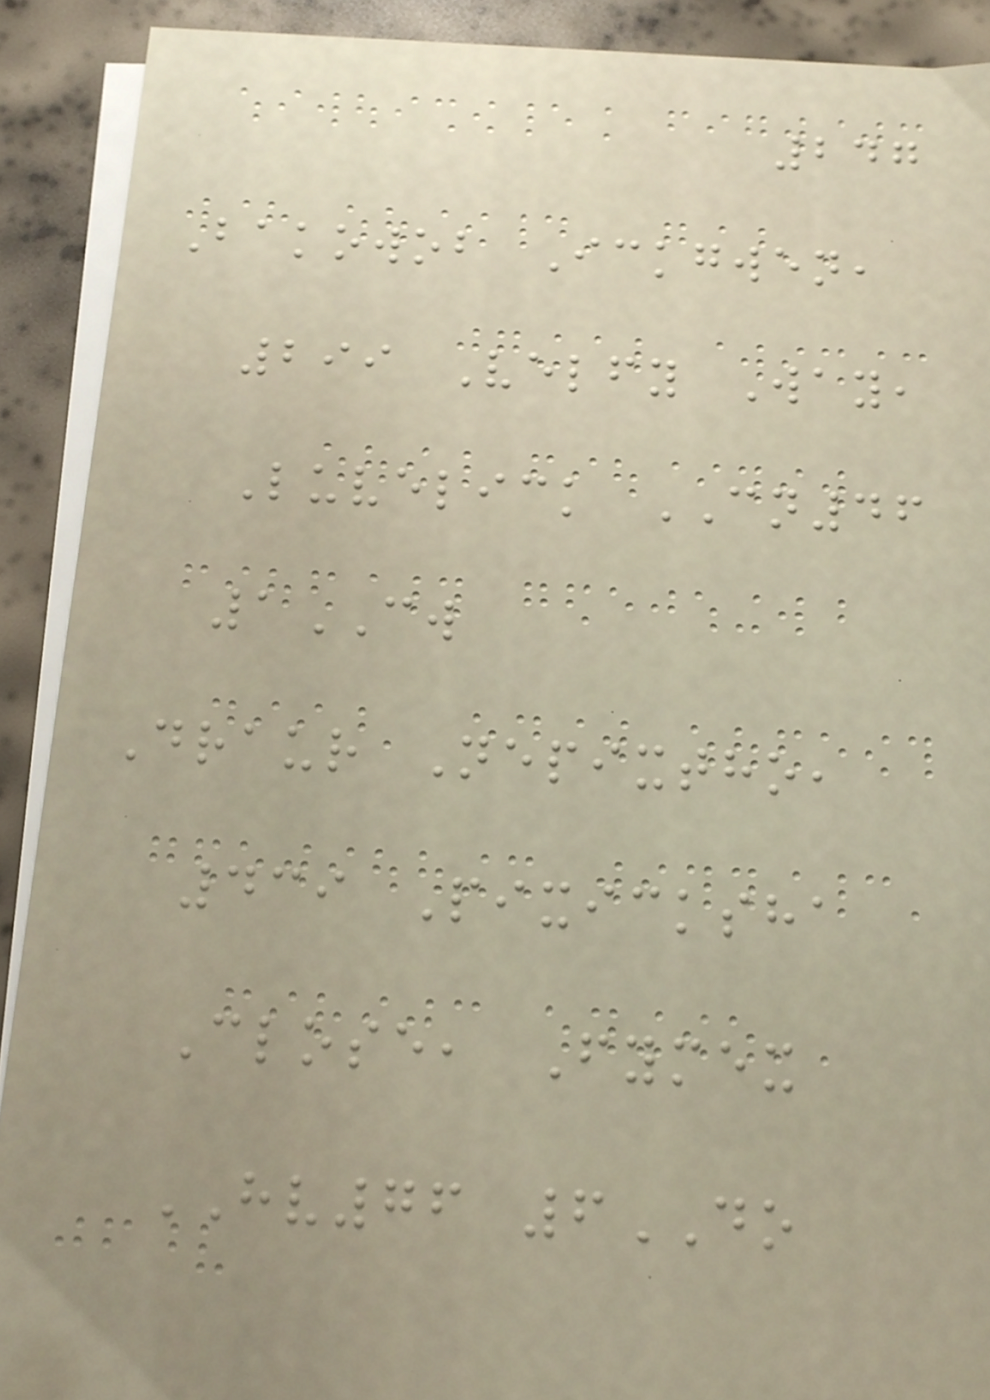247
Bakowob Ickgwen,
299 Velfy Way,
Luvelick CN46
1CW
Draur Nepixtho,
439 Pixicksha
Close, Fymex
HV76 6DO
